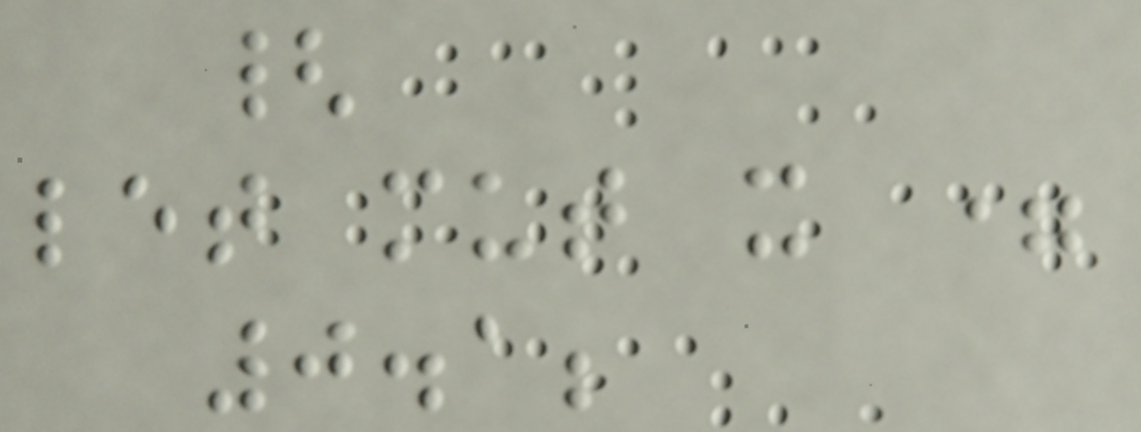{
let mut x =
0.1;
